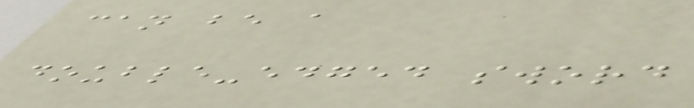can be a
double-edged sword
